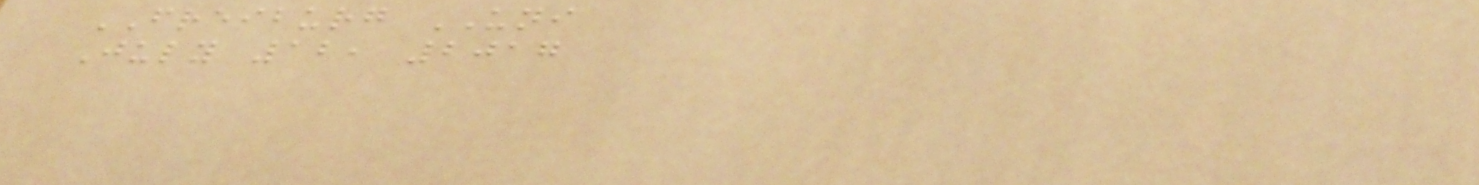FREIBURG UNI
July 12, 2017
